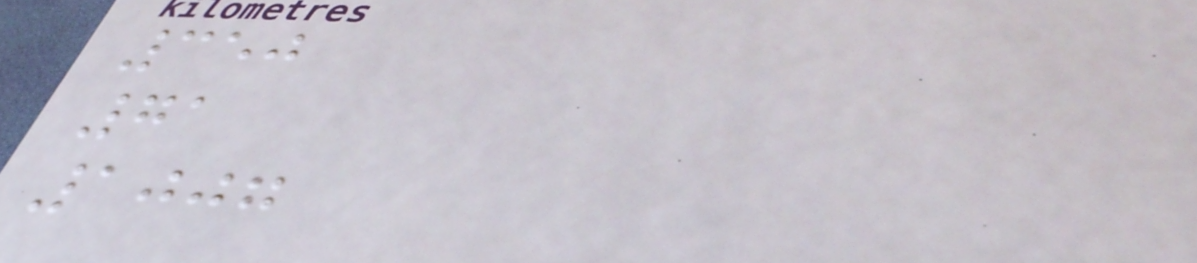350
71
1007
